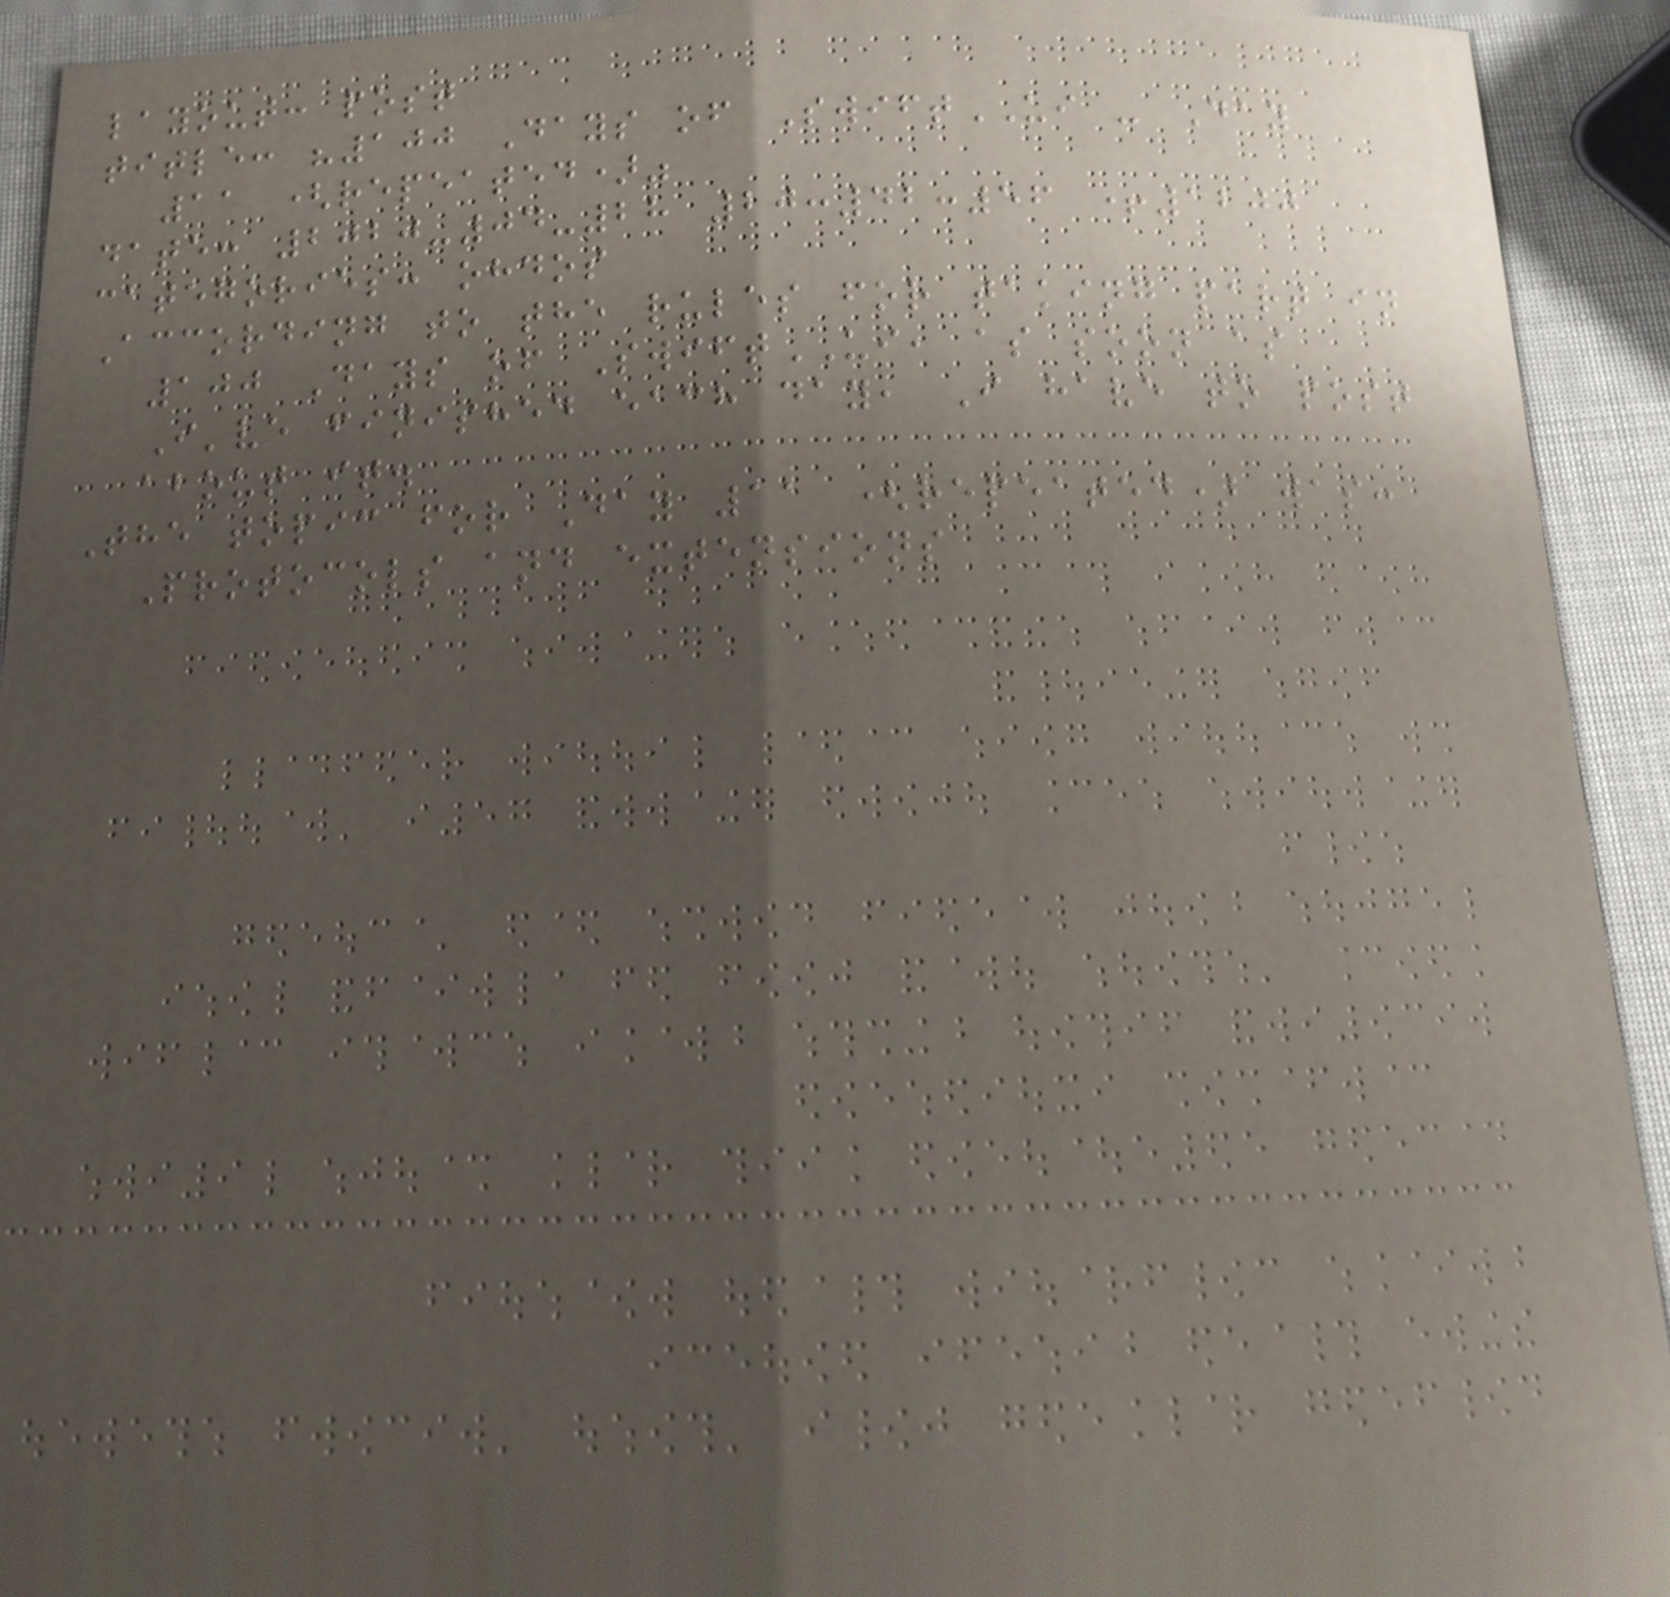layout: post
title: "100 Days of SwiftUI - Day
11 (repeated)"
date: 2020-04-28 20:42:56 +1200
categories: ohdos
According to the rules for taking part in
100 Days of SwiftUI, as soon as
I've finished each day, I have to post
about it.
The topic for Day 11 (repeated) was:
Protocols and extensions
